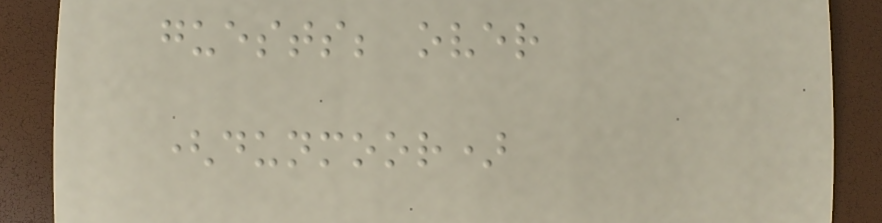guests; over
(dunmoor)
